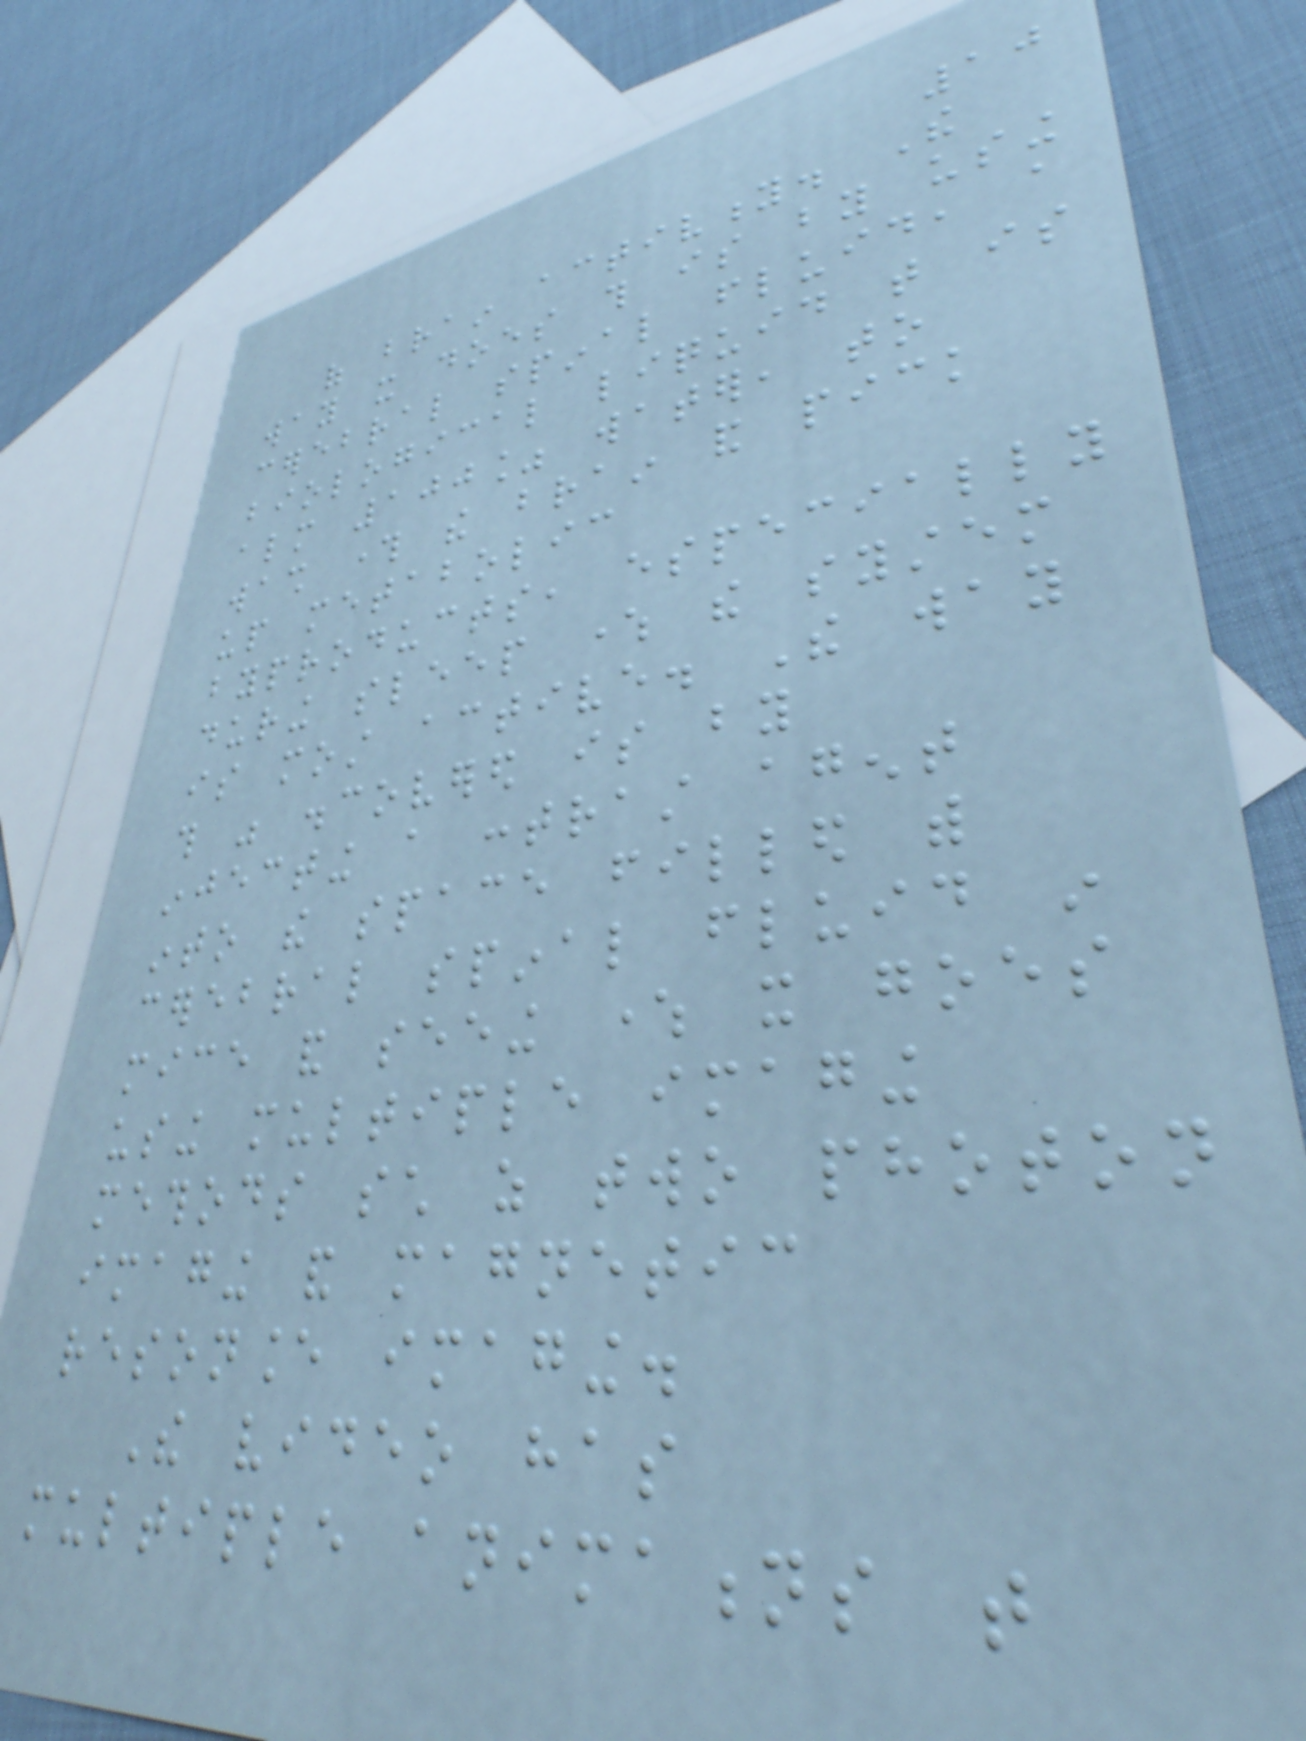10
of brain activity. The
way it does this is by using
cerebral spinal fluid, a
biological liquid that is
almost 100% water, to
wash through the brain and pick
up metabolic
byproducts, especially
during sleep where the system
is most active. The way
this was discovered is by
injecting a contrast agent
into the space filled with
cerebral spinal fluid in
mice and seeing where it goes
using multiple imaging
methods such as two photon
imaging and magnetic
resonance imaging.
The video has
multiple animations that
